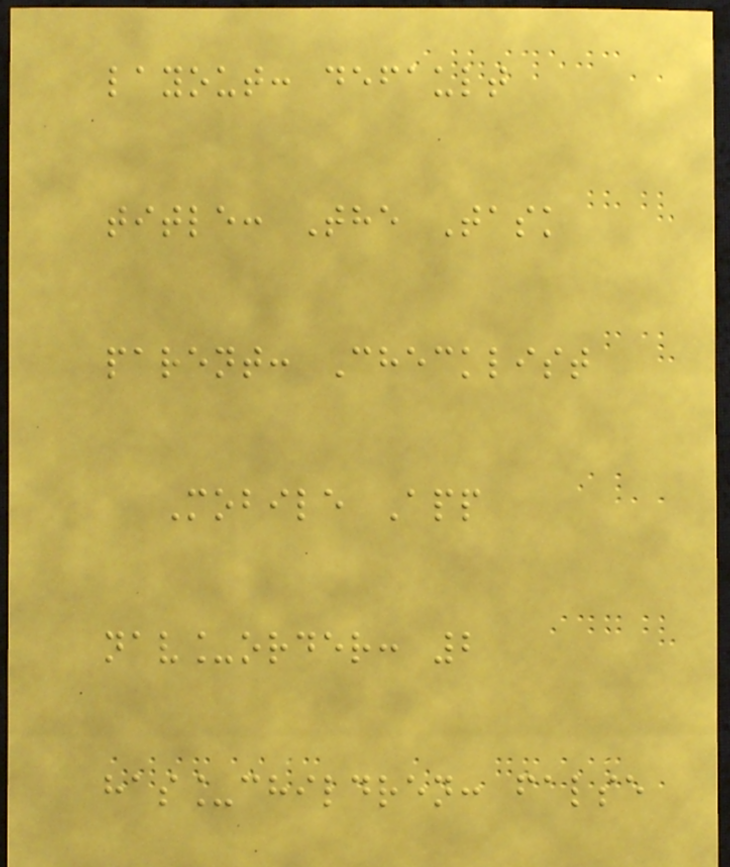layout: default
title: The Task
parent: Checklist
Mobile App
nav_order: 2
has_children: false
